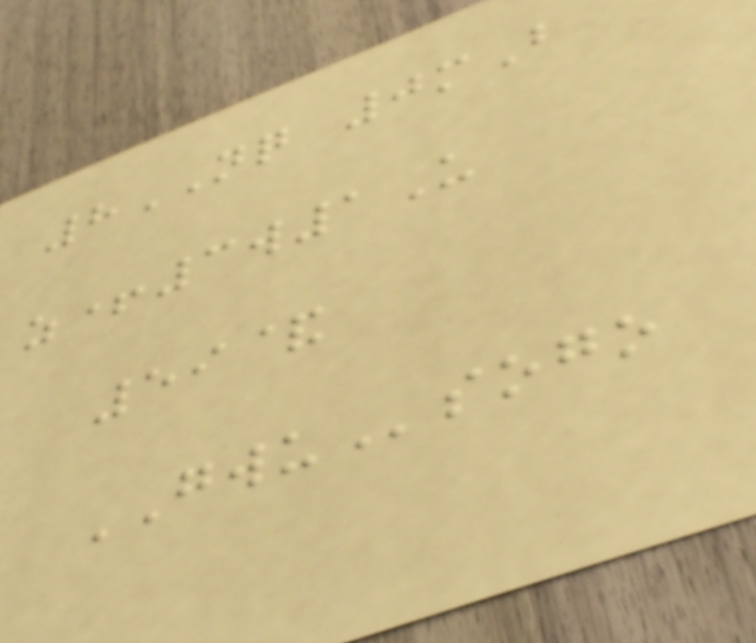8NQ 0mB
z+3w1U
59&
GWUsogo
